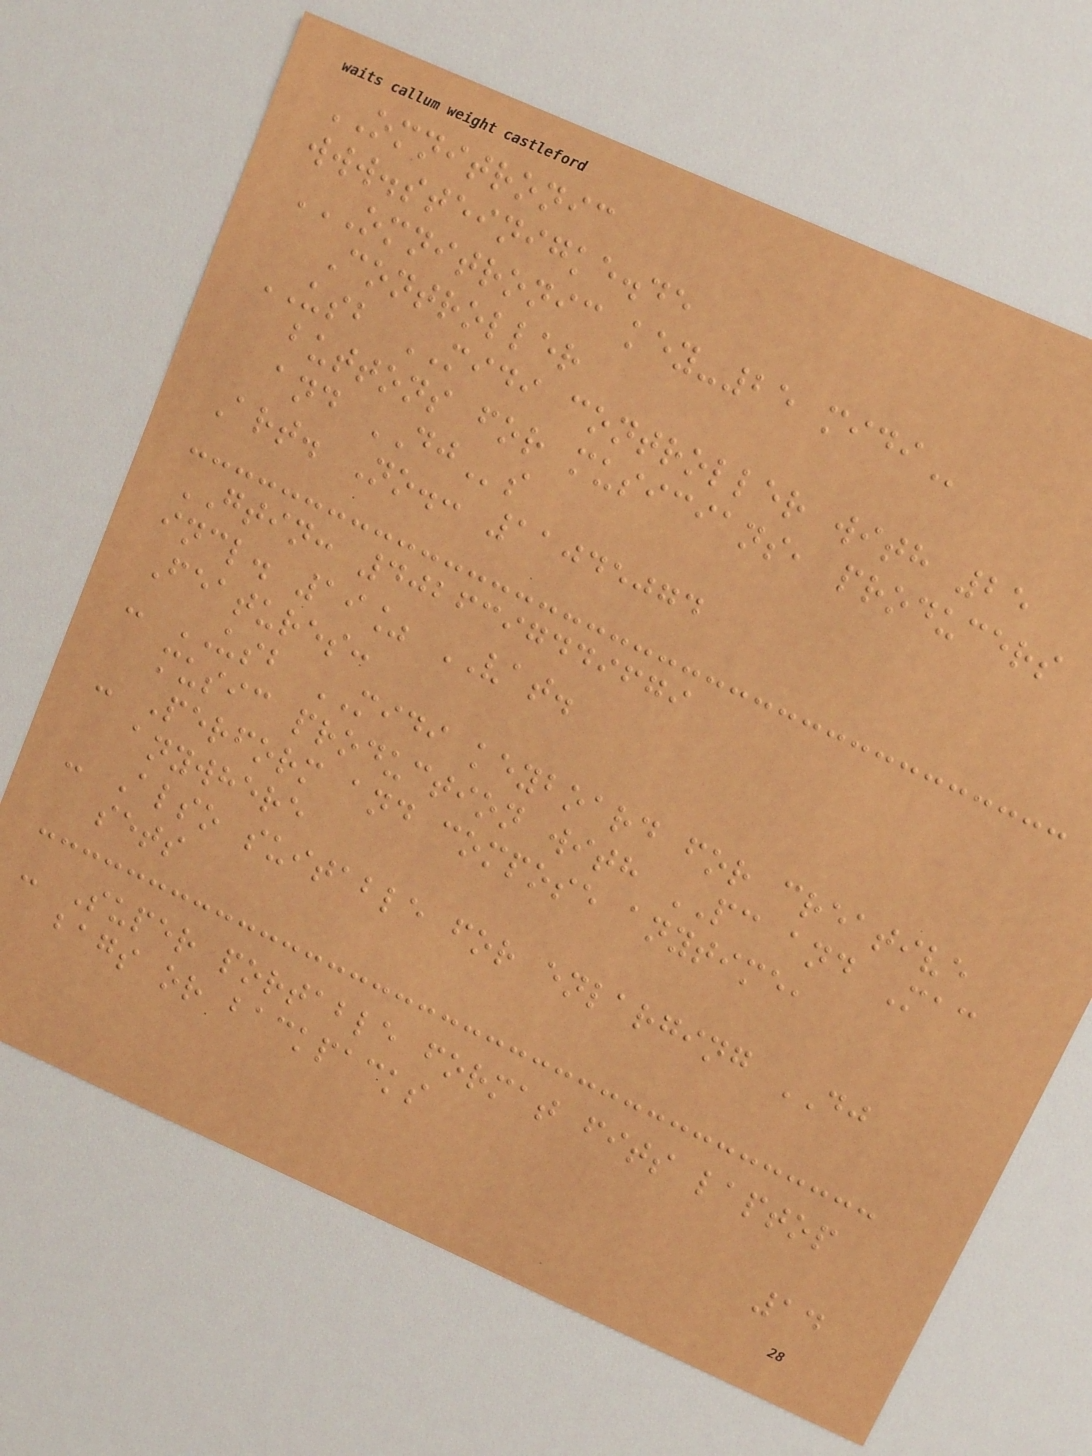OMNITRONIC
www.steinigke.de
OMNITRONIC KEY-25 MIDI
Controller
USB MIDI controller with 25
buttons for musicians, producers
and DJs
Art. No.: 11045074
GTIN: 4026397449679
incl. 19% VAT.
Features:
- USB MIDI keyboard for creative
music production with PC and Mac
- Perform and compose anytime,
anywhere
- Also suitable for enlarging DJ
sets
- Super portable format fits laptop
bags or backpacks
14
